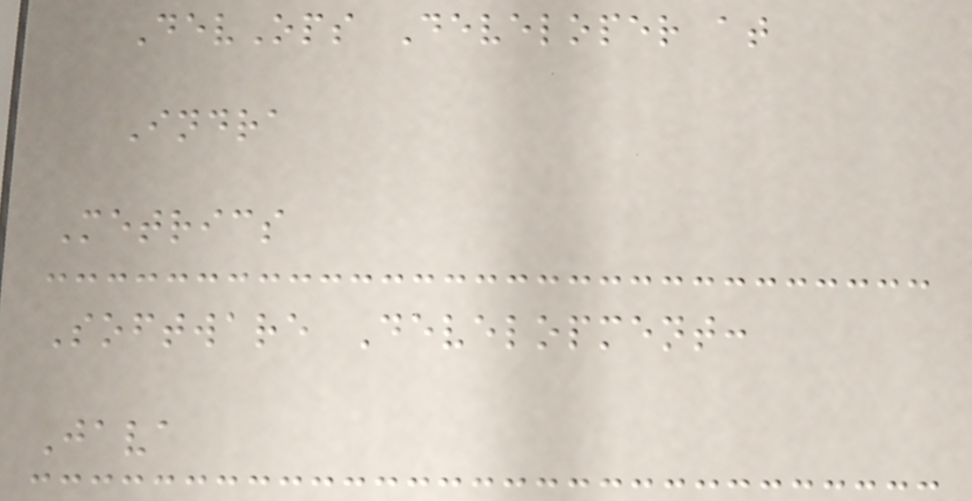DevOps Developer at
Indra
Metrics
Software Development:
Java
